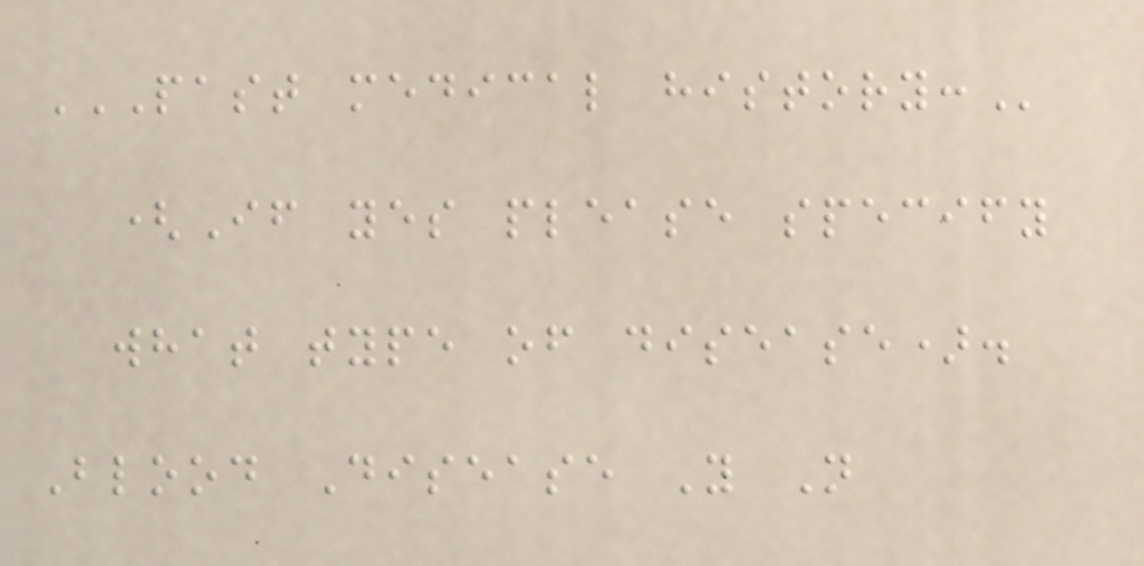PAST MEDICAL HISTORY:
(If yes please specify
what type of disease).
Blood Disease Y N
